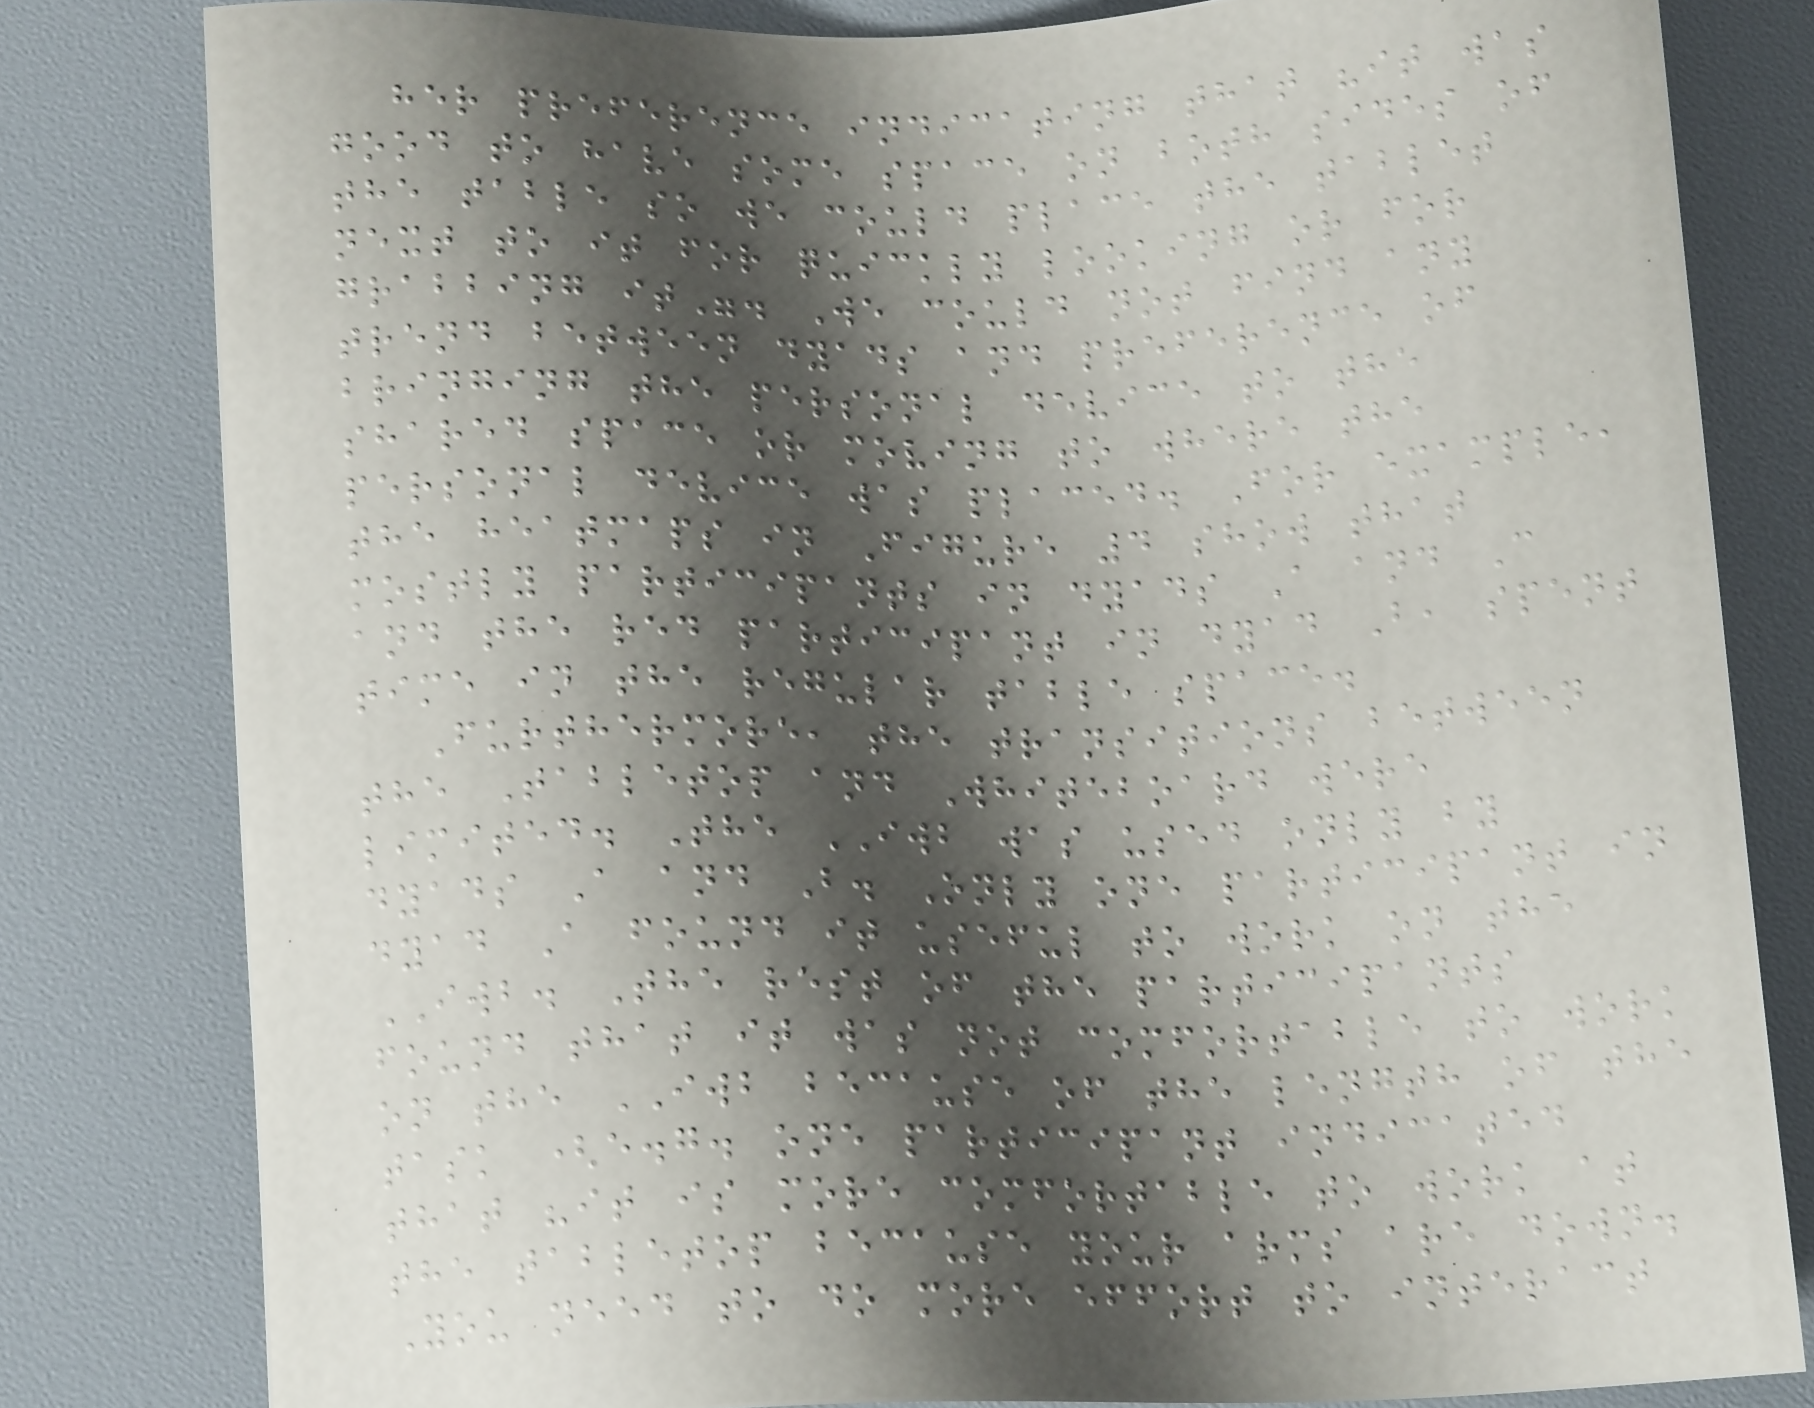her preference indicating that "it was
good to have some space on both sides of
the table so we could place the tablet
next to it for quickly looking or for
grabbing it". We could not find any
trend between dyads and preference of
bringing the personal device to the
shared space or moving to where the
personal device was placed. For example,
the heatmaps in Figure 4 show that
mostly participants in dyads A and C
and the red participant in dyad B, spent
time in the regular table space.
Furthermore, the transitions between
the Tabletop and Whiteboard were
limited. The IWB was used only by
dyads A and B. Only one participant in
dyad A found it useful to work on the
IWB. The rest of the participants
found that it was not comfortable to work
on the IWB because of the length of the
task (e.g. one participant indicated
that "it is more comfortable to work at
the tabletop because your arms are down.
You need to do more effort to interact
